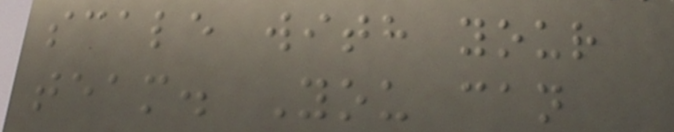scale with your
team. You can
